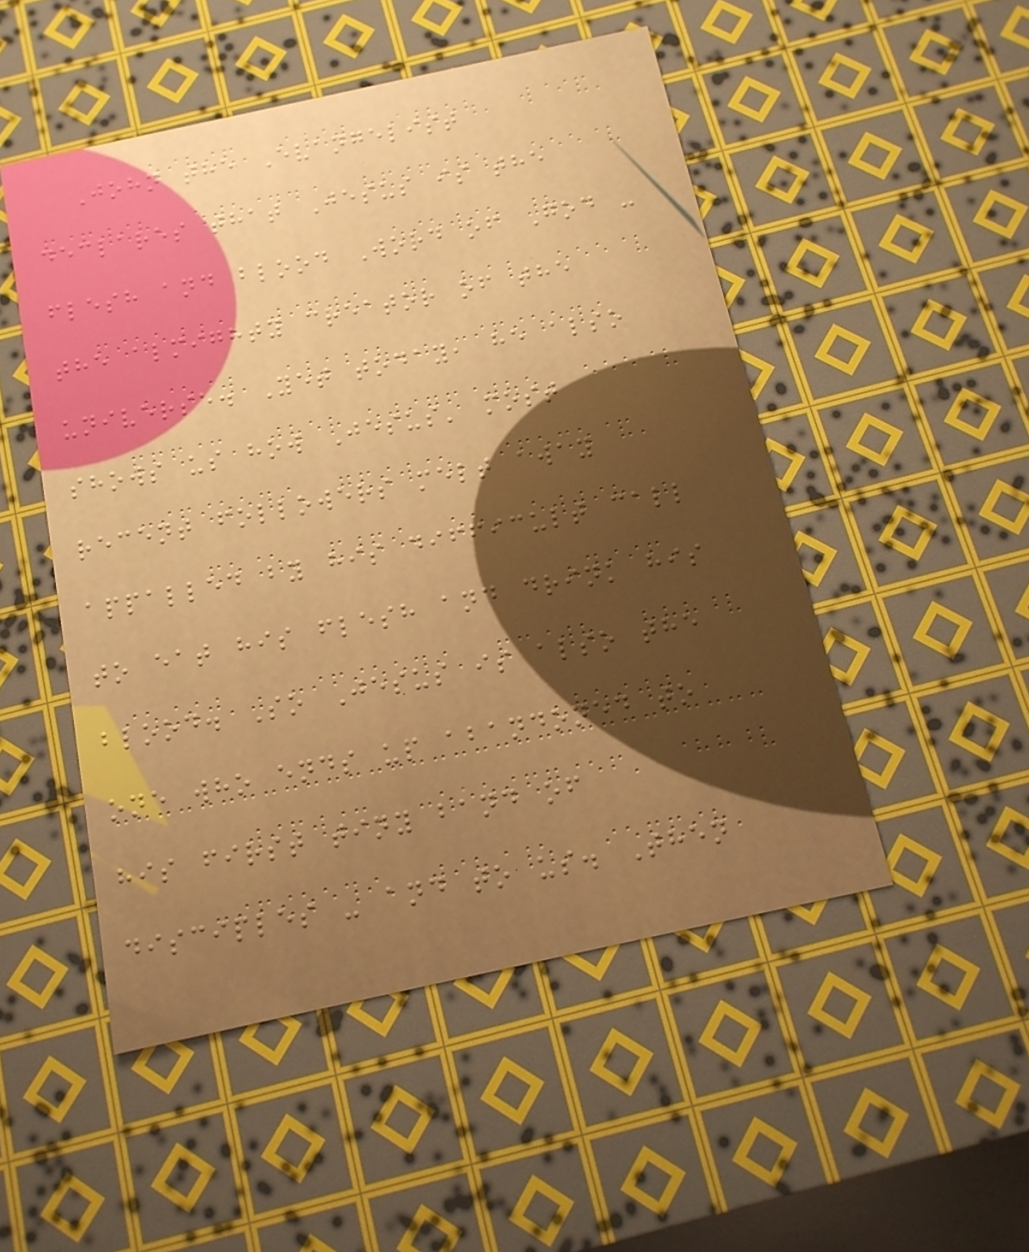John the Evangelist
declares that Jesus is the
flesh and blood Word of God -
the almighty creator of the
universe. Yet today, he also
shows us how Jesus' most
recent followers melt away
appalled by his difficult call
to eat his flesh and drink his
blood. So Jesus is also the
one who ends up abandoned to
his first tiny band of
disciples - and to us. Then
